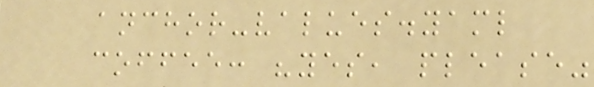anchor-values.yaml
coffee: "yes, please"
